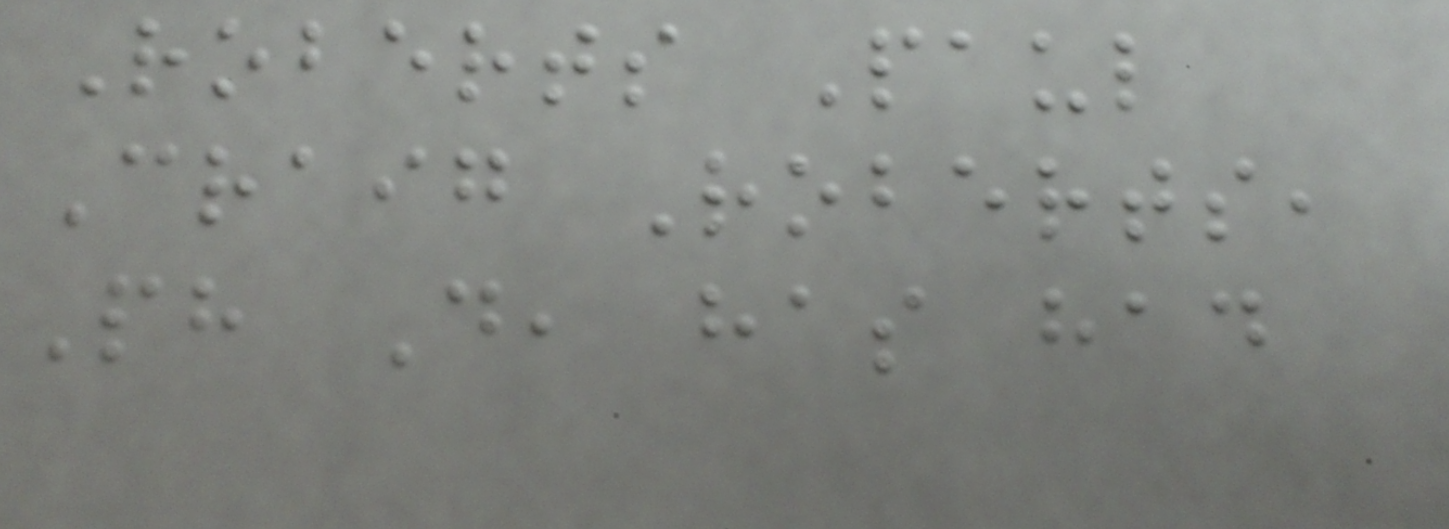Roberts Paul
Craig Roberts,
Ph D, has had
